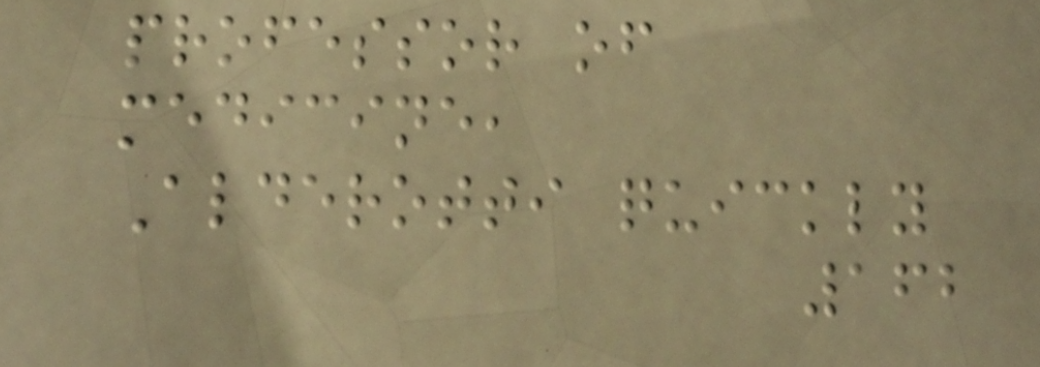professor of
medicine,
Alderotti quickly
162
